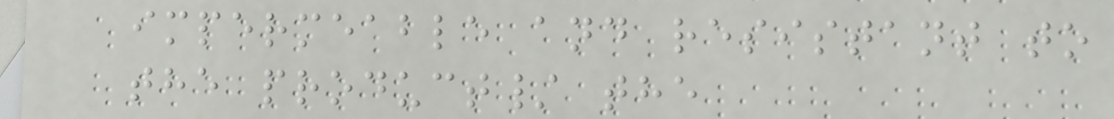impermeable and resistant to
the product/ the
